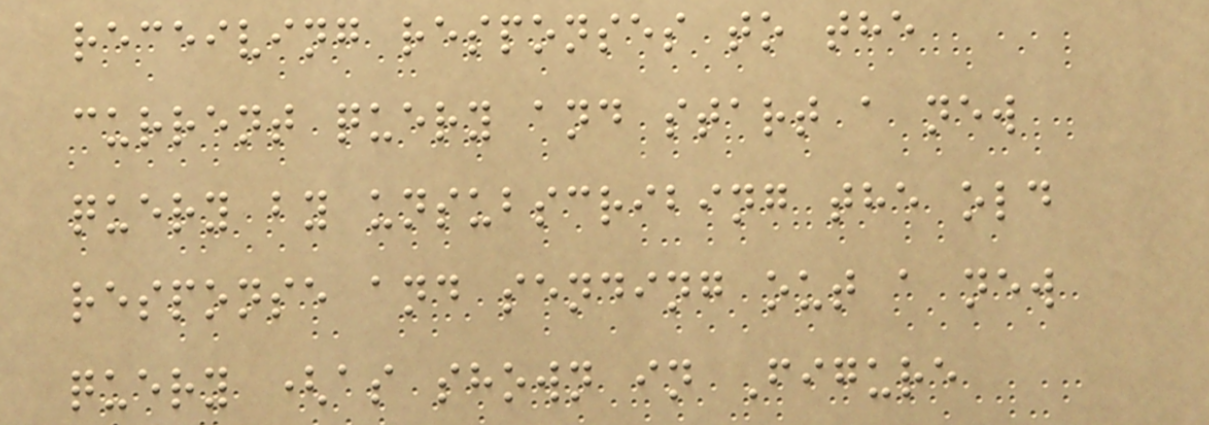receiving responses to the
current query and start a new
query by unsubscribing the old
response and sending out a new
query (as shown in Figure
